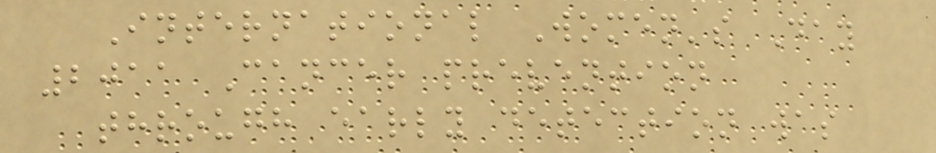International Women's Day
2011 Cancer prevention
through early detection was
